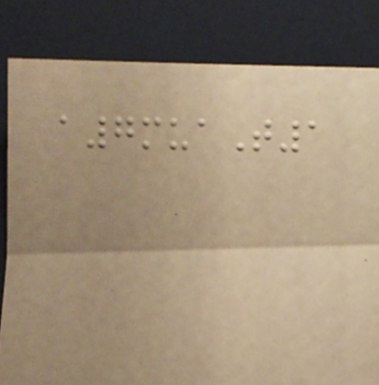a7muaT1
